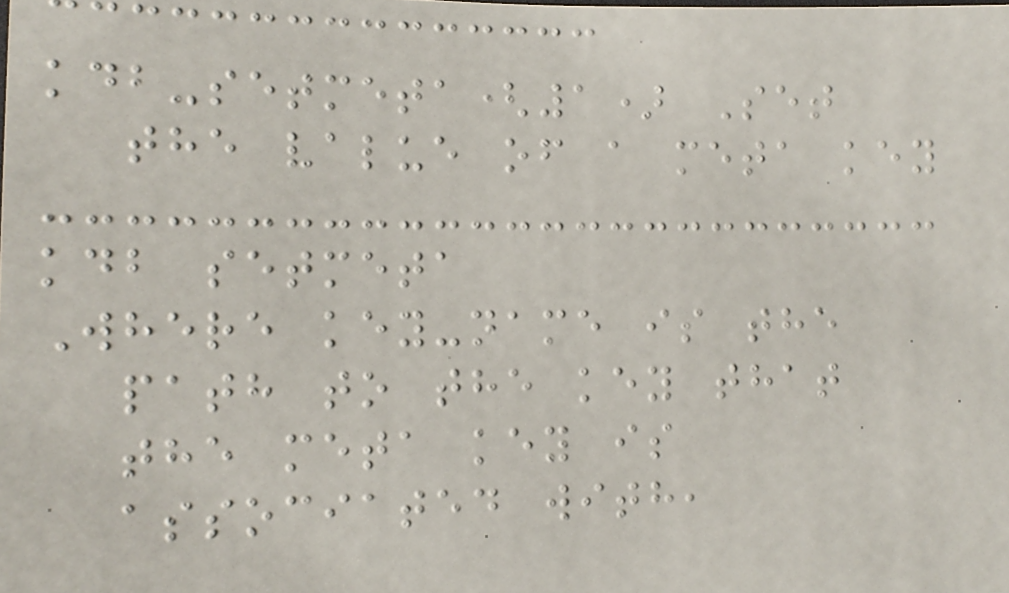kdb-setmeta(1) Set
the value of a meta key
kdb setmeta
Where key-name is the
path to the key that
the meta key is
associated with,
